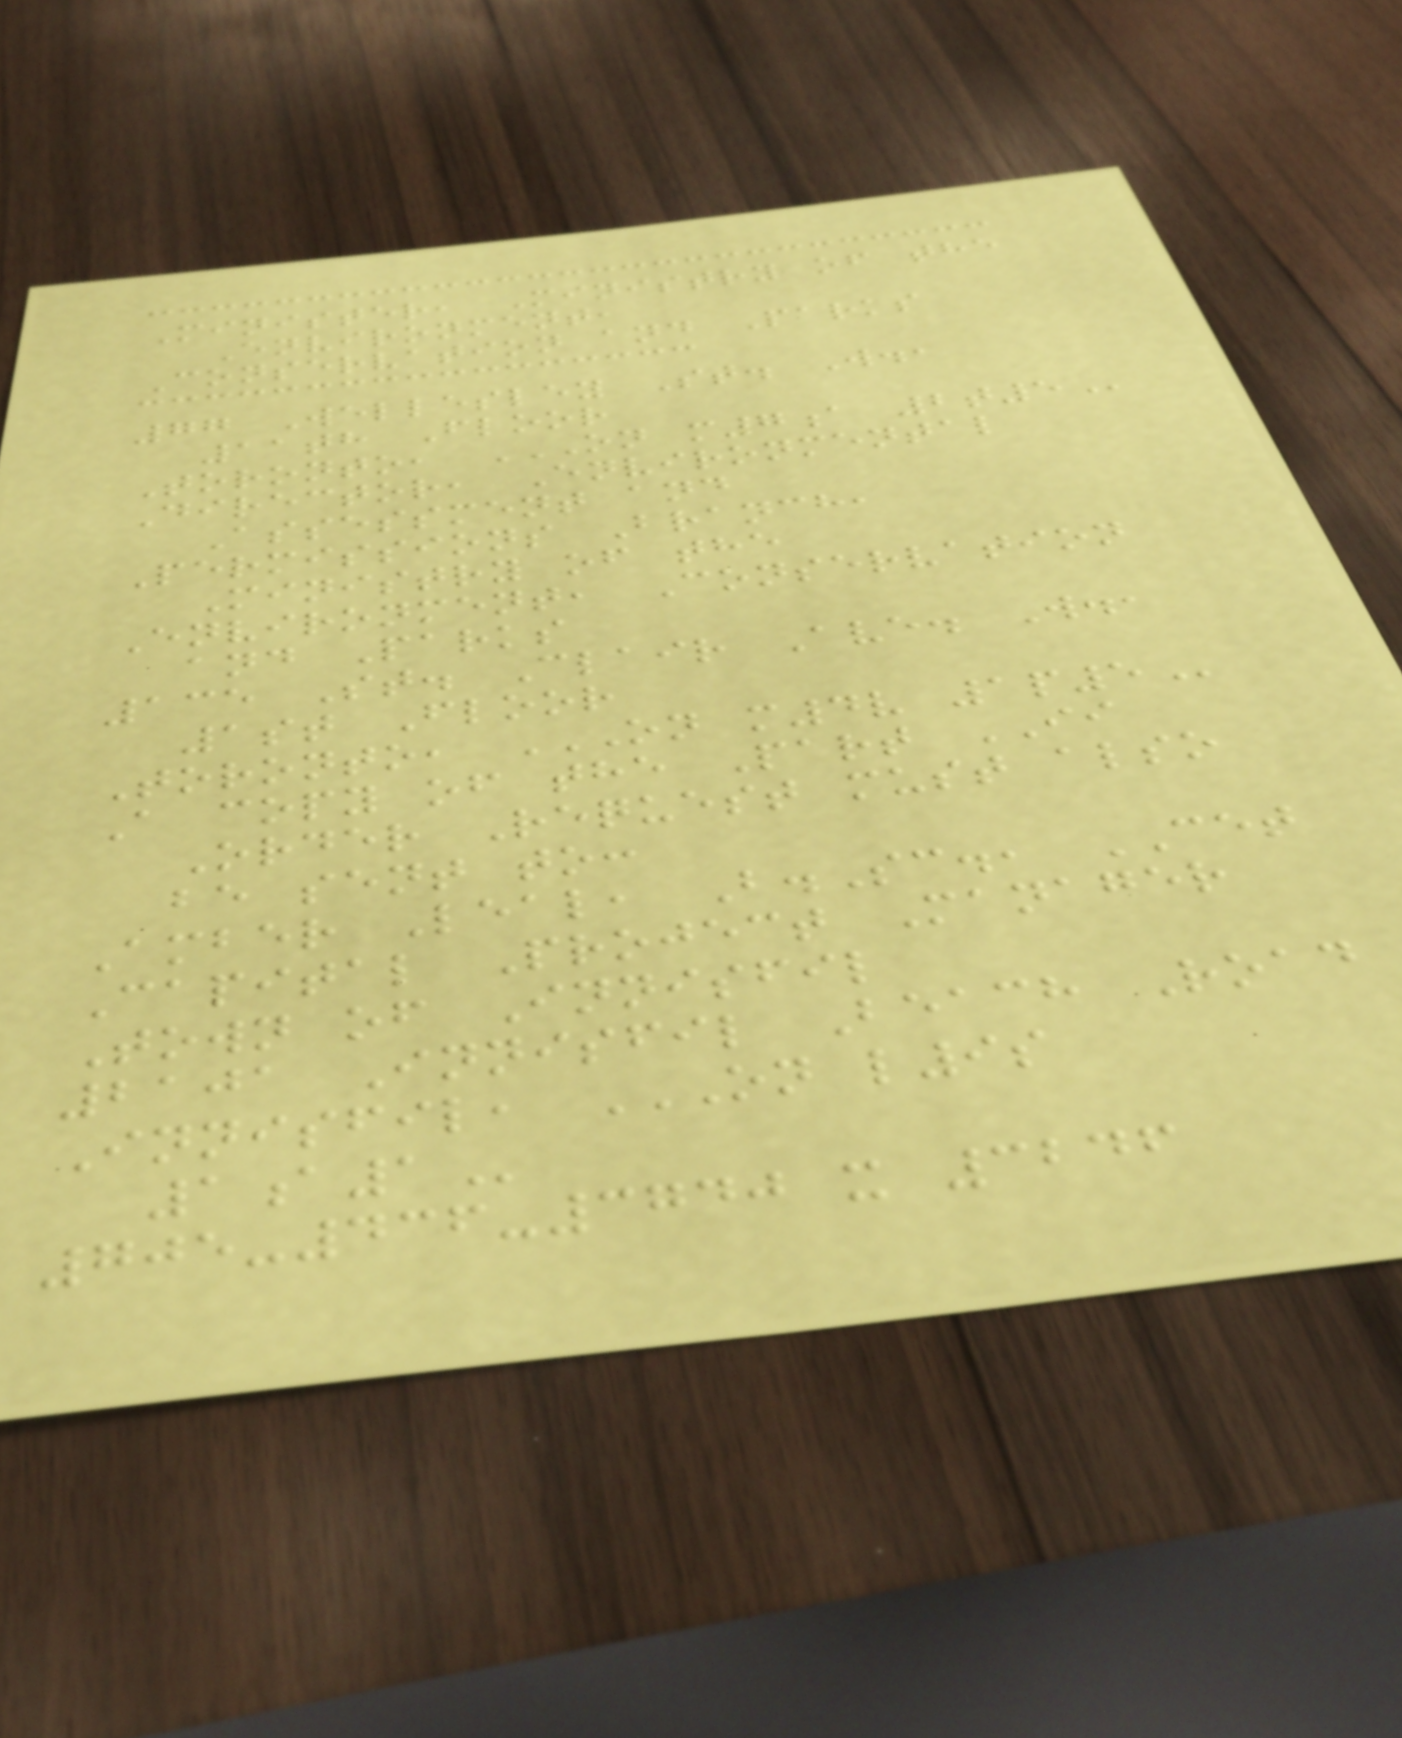Minister, Ministry of the
Environment,
Conservation and Parks
77 Wellesley St. W.,
11th Floor
Toronto, ON M7A 2T5
Director, Environmental
Assessment and
Permissions Branch,
Ministry of the
Environment, Conservation
and Parks
135 St. Clair Ave. W.,
1st Floor
Toronto, ON M4V 1P5
A copy of the Part II
Order Request must also
be sent to:
Amber Leal, B.Sc., CET
Capital Project Manager
Town of Innisfil
2101 Innisfil Beach Road
Innisfil, ON L9S
1A1
705-436-3740 x 3246
